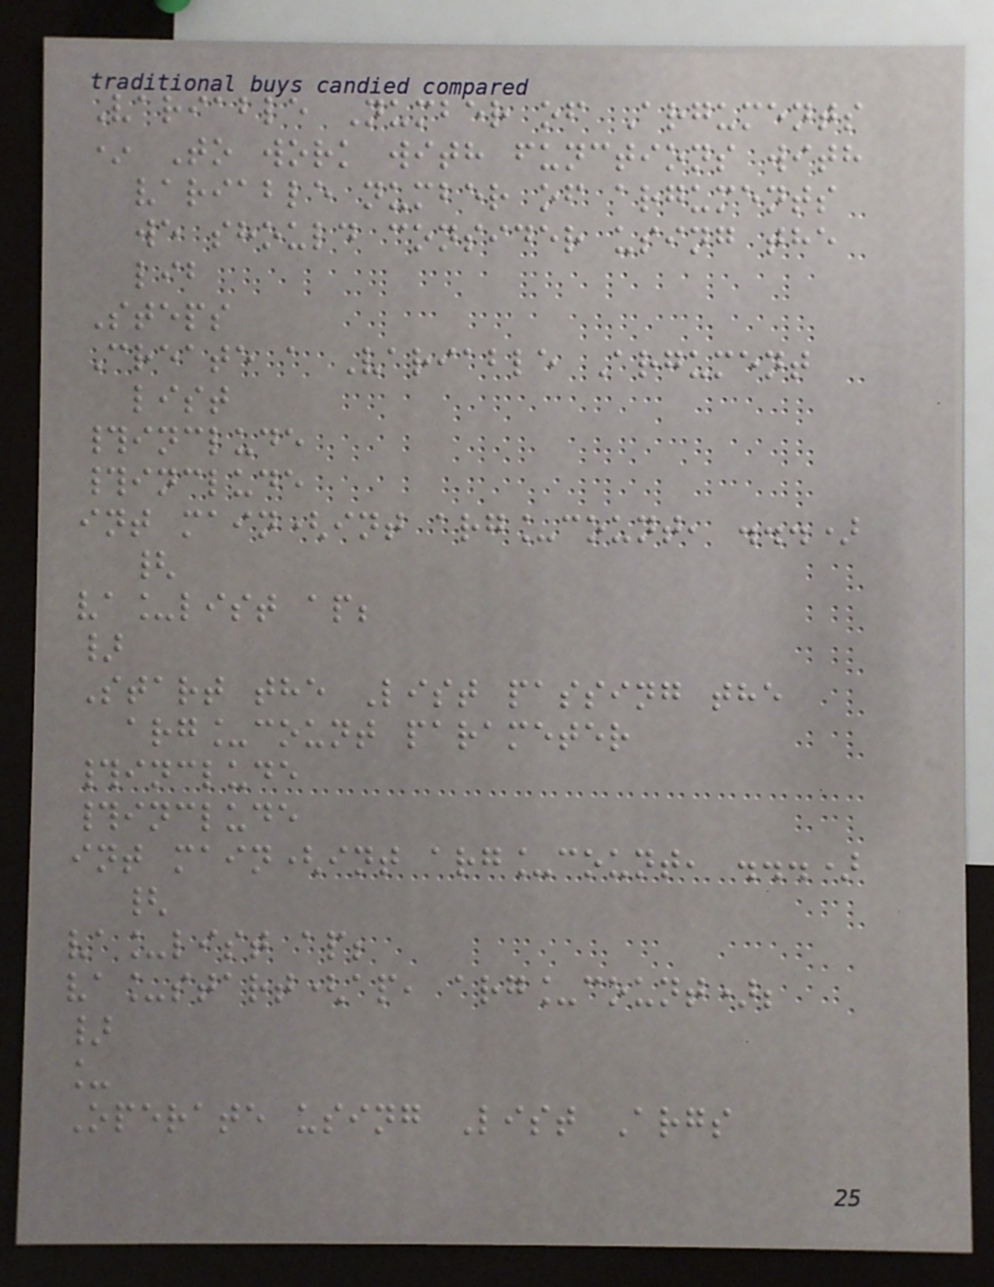Variable Number of Arguments
* To work with functions with
variable number of arguments
we should consider using the
lib
Steps
Create a Variable Argument
list
#include
#include
int main(int arg_count, ...)
{
va_list ap;
}
Start the List passing the
arg_count parameter
#include
#include
int main(int arg_count, ...)
{
va_list ap;
va_start(ap, arg_count);
}
_
Operate using List Args
